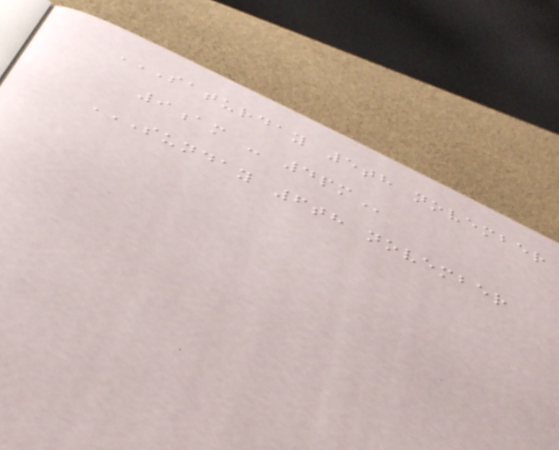SATURDAY 5TH NOVEMBER
9AM - 4PM
SUNDAY 6TH NOVEMBER
